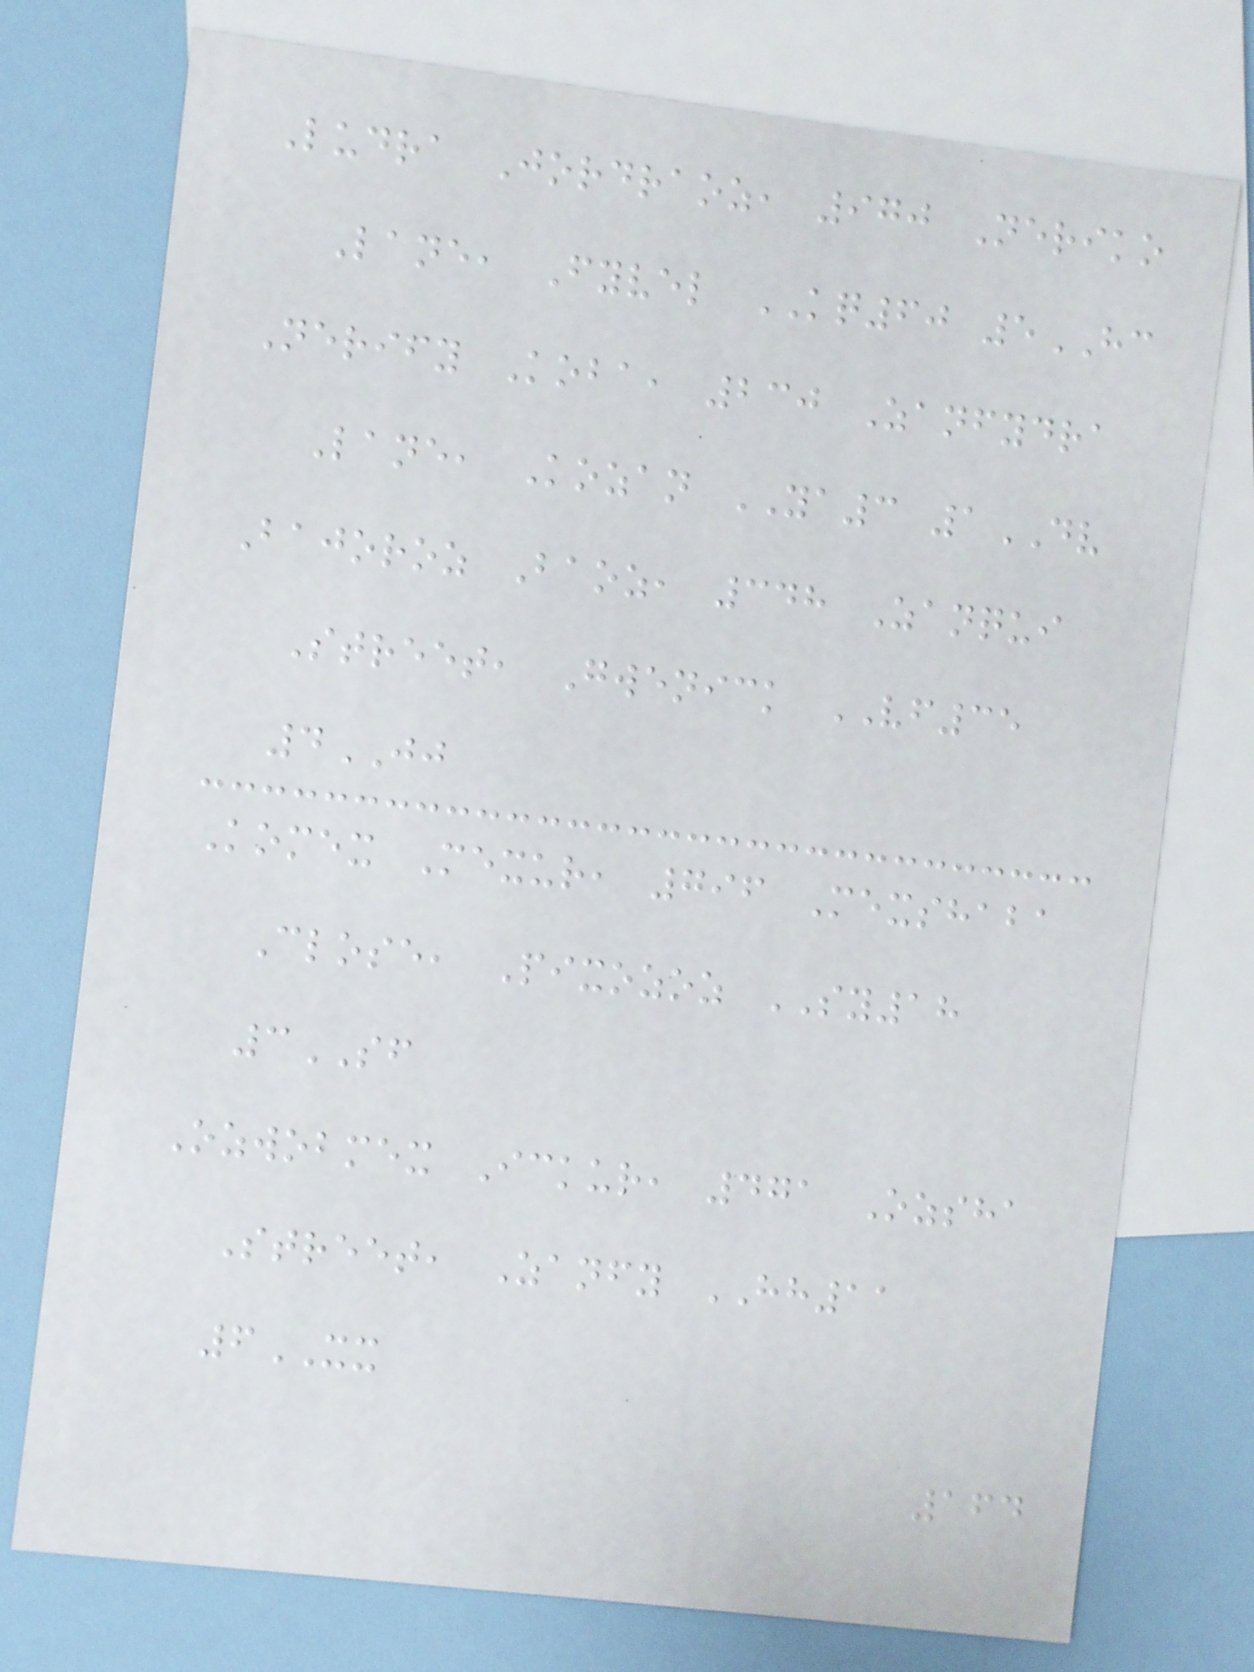Ludra Jordraoz, 970 Neriko
Lane, Fyvel KQ60 5HC
Nerify Koba, 230 Zanfydra
Lane, Kozan YA3 1DV
Bajoroz Baoz, 348 Zanqui
Street, Gwenick VF35
4JJ
Komex Mexur, 796 Mexshaba
Close, Pixozoz SY18
3SF
Ozwobmex Ickur, 471 Ozsha
Street, Zanfy HH11
6XX
164
